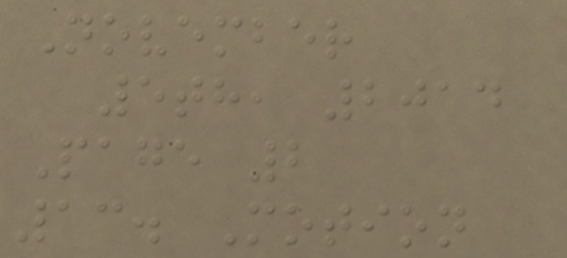November
5th, 2014
Page 2
13. Motion
